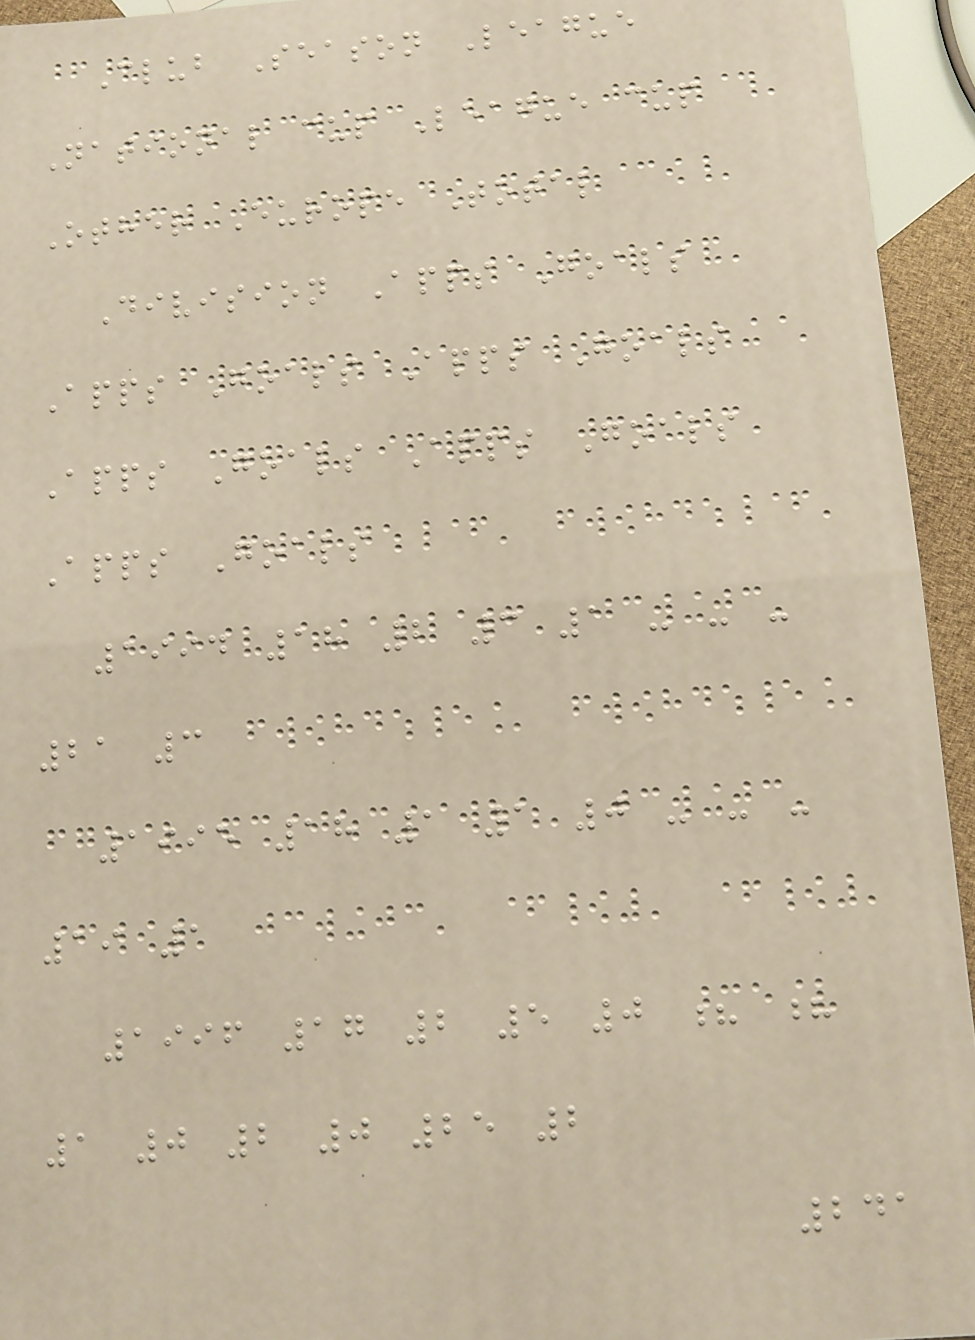Club Season League
National cup League cup
Other Europe Total
Division Apps Goals
Apps Goals Apps Goals
Apps Goals Apps Goals
Apps Goals
1994 18 2 3 1 - - -
21 3
1995 18 1 1 0 - - -
19 1
1996 17 2 5 0 ? ?
1 0 2 0 25 2
241
